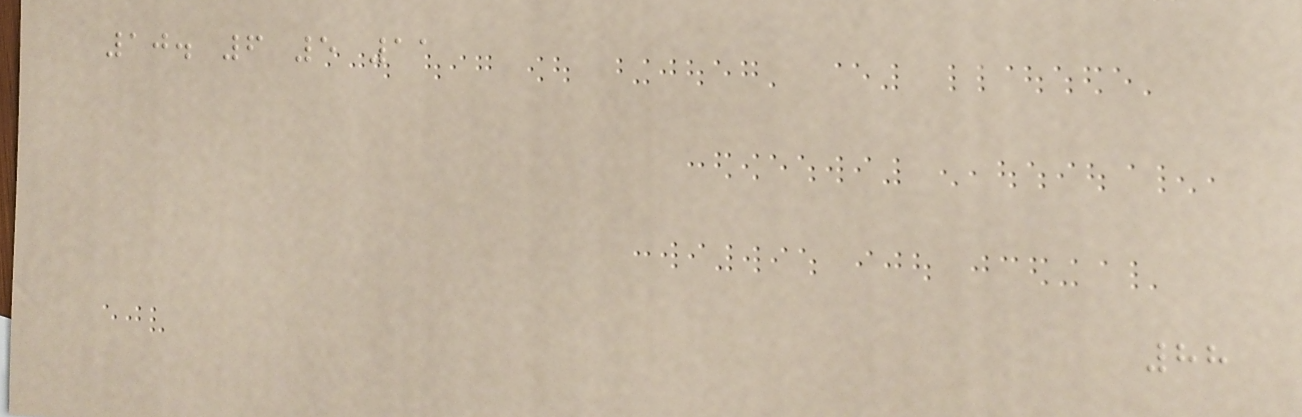10. 6 5 11
88
